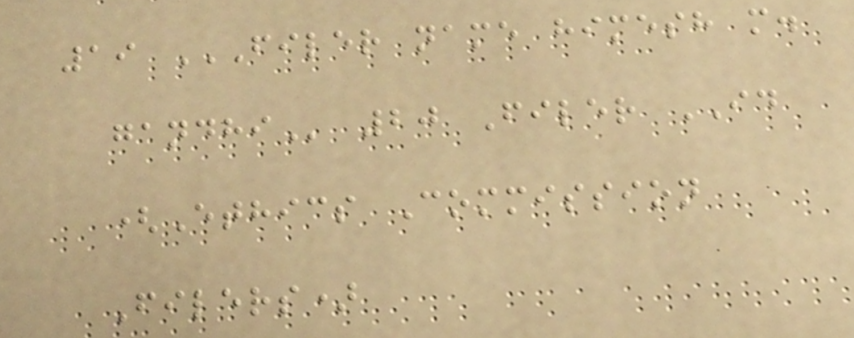19 FILER NAME HIMESH M.
GANDHI 20 Filer ID
(Ethics Commission
Filers)
